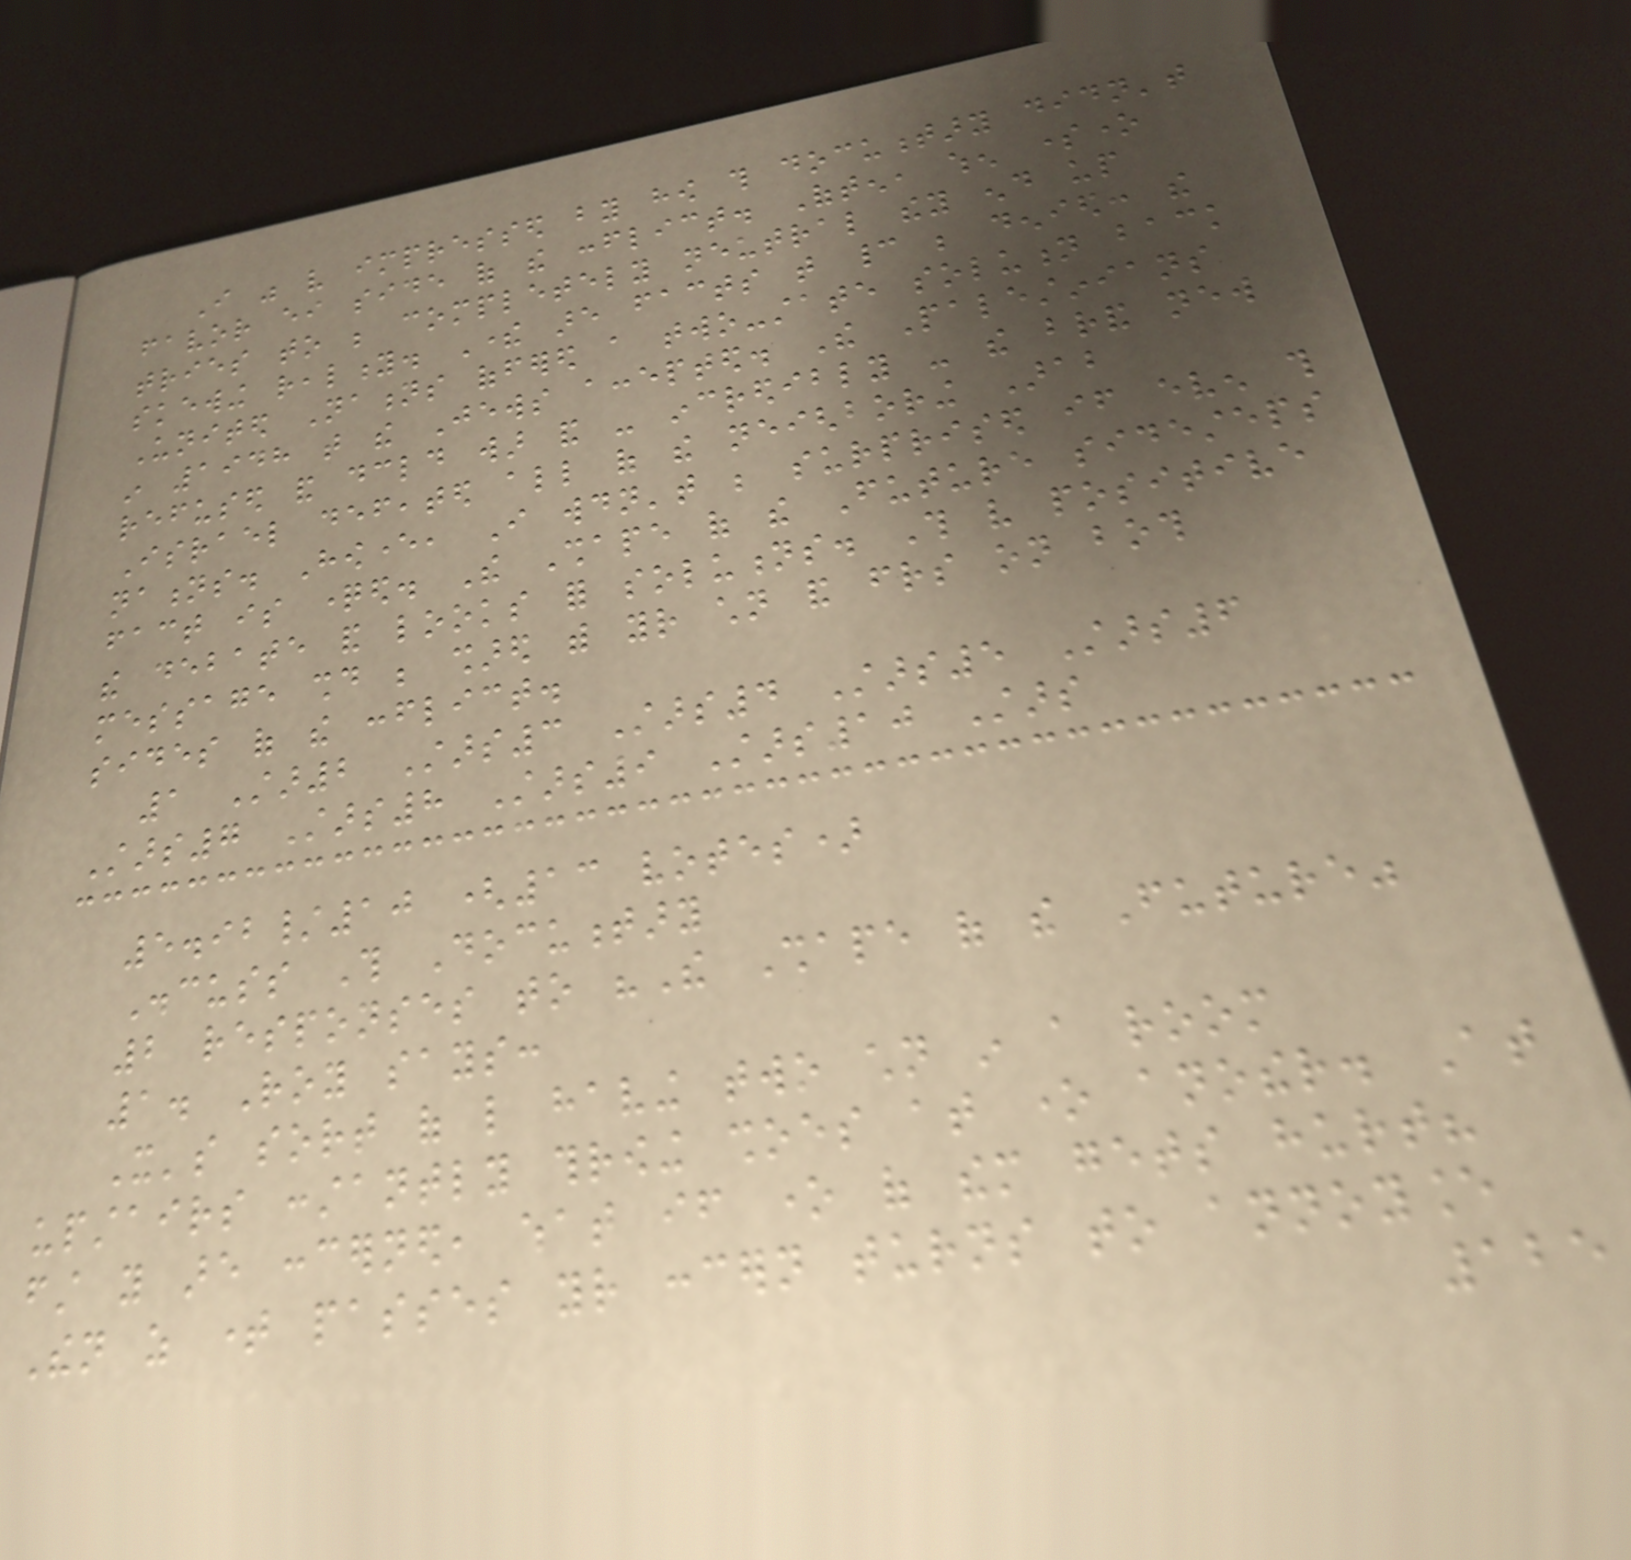I was very impressed by how this documentary didn't
favor either side of the conflict. Often, when someone
tries to be completely neutral they end up
skewing reality. There are facts that cannot be denied: the
United Nations offered a two-state solution back
in 1948 that the Jews accepted. The Palestinians
refused and declared war and - incredibly - the brand new
Israel defeated all of the neighboring Arab
nations. However, I wouldn't be surprised if even this
fact is questioned. The Shape of the Future sidesteps
the debate and looks for solutions. This very positive
message should be shared with your children and friends on both
sides of the conflict.
1 Star2 Stars3 Stars4 Stars5 Stars6
Stars7 Stars8 Stars9 Stars10 Stars
5.92/10 (13 votes)
Discuss This Documentary
2 responses to "The Shape of the Future"
1. Roy says:
It's sort of like having two children in a room
upstairs constantly throwing shoes at one another. At
first you are concerned, what if one of them gets hurt?
Then as time passes your concern turns to annoyance
125
